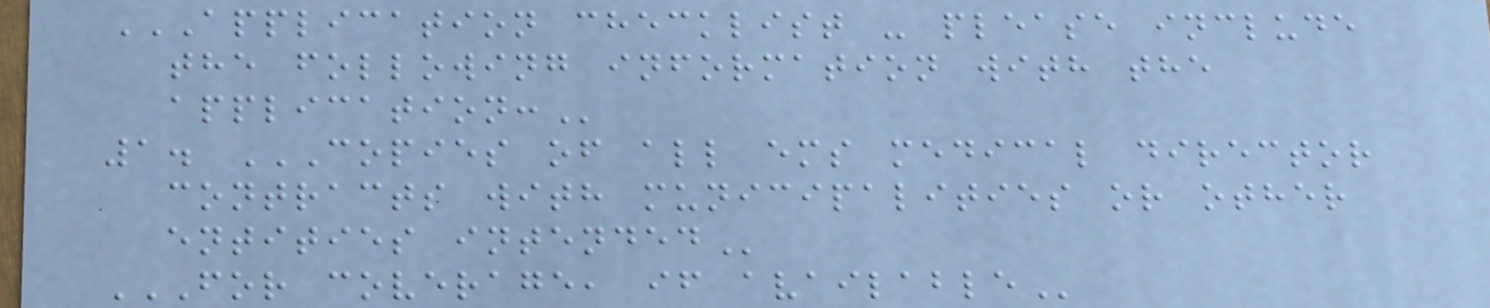APPLICATION CHECKLIST - PLEASE INCLUDE
THE FOLLOWING INFORMATION WITH THE
APPLICATION:
1. COPIES OF ALL EMS MEDICAL DIRECTOR
CONTRACTS WITH MUNICIPALITIES OR OTHER
ENTITIES INTENDED
FOR COVERAGE, IF AVAILABLE
